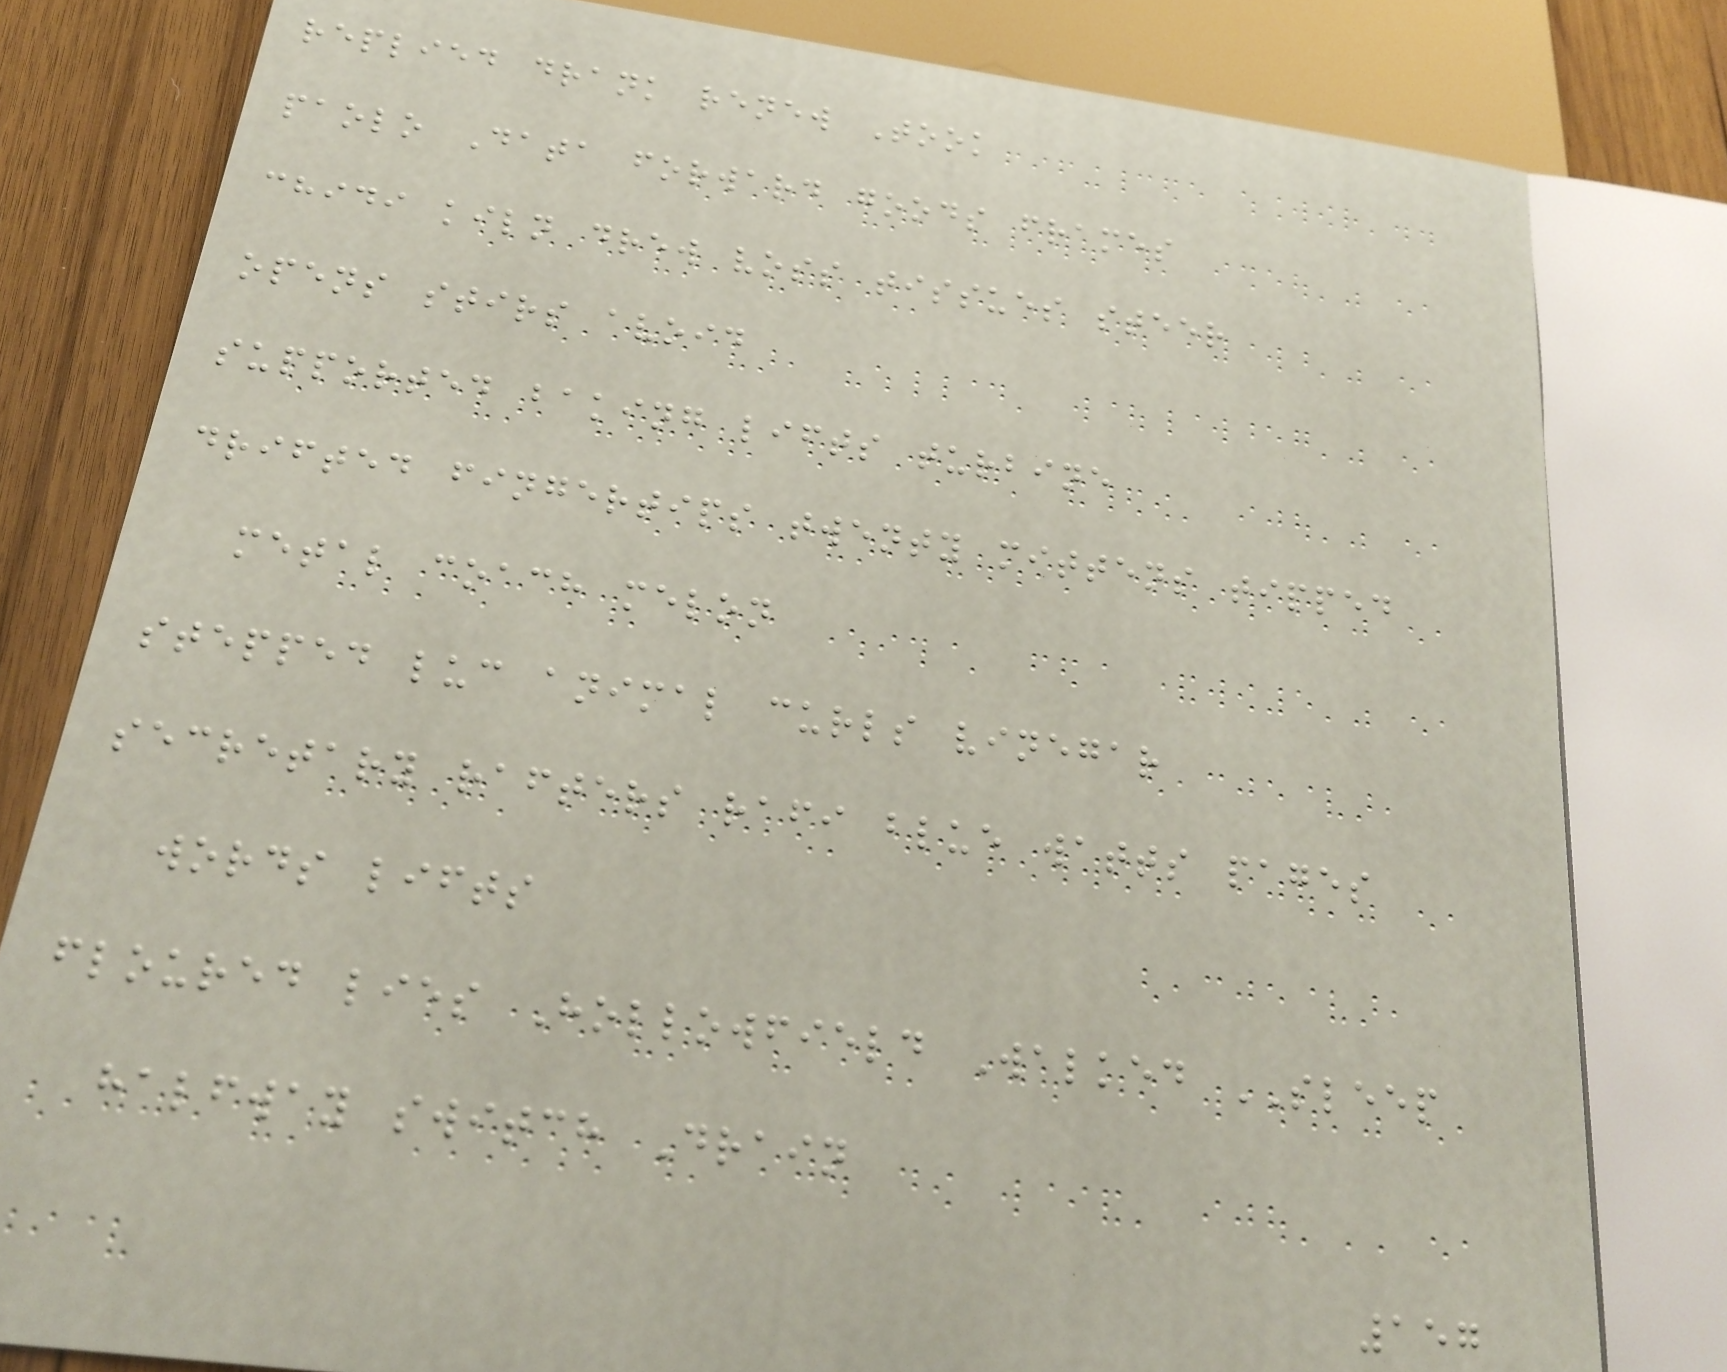replied drank renew Took
paolo Data forward goods frames
chidi kiln drew voss tissues steer
opens stirs avoid
supported baking lifts turbine
drifted fingertips twenty mittens tipped
metal coach melon
stepped luc animal curls vinegar
secretary rafters rafi blue watts pages
words lifts
floured lies Hollowfield Walked SLEEP
halfway switch Drain
157
